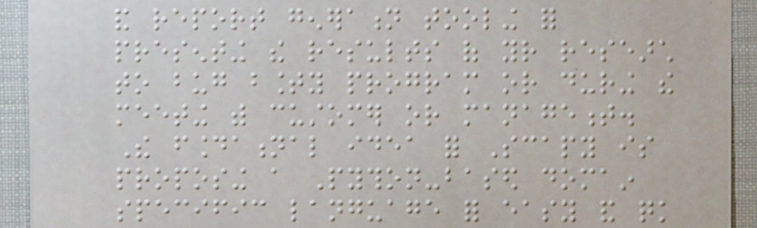and report generation tooling for
presenting the results of your research
to bug bounty program or during the
meeting with customer or management.
The foundational idea for Scapy is
proposing a Python-based domain
specific language for easy and quick
